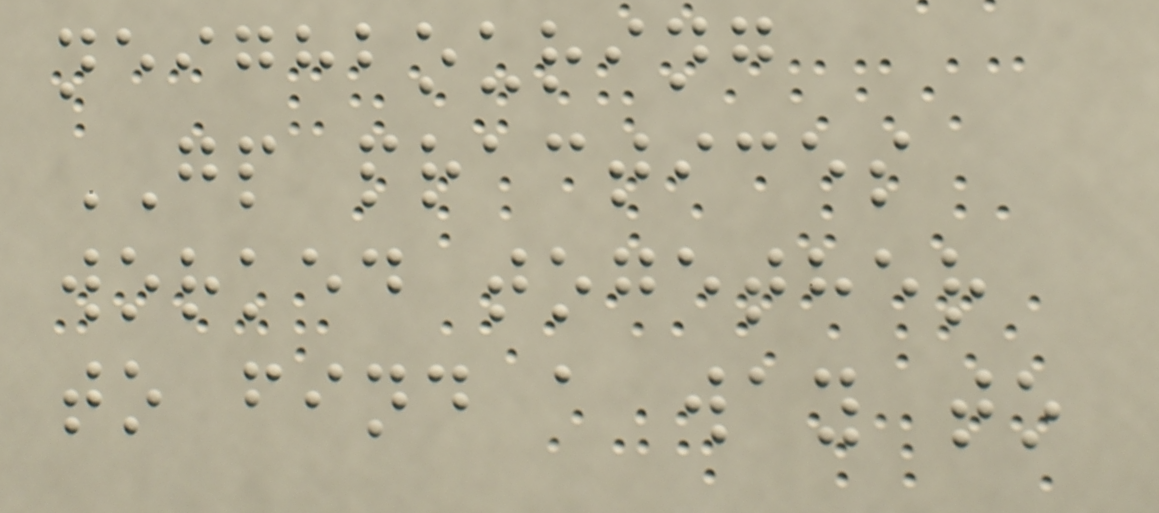neighbouring
GP practices
worked together
to find a way to
